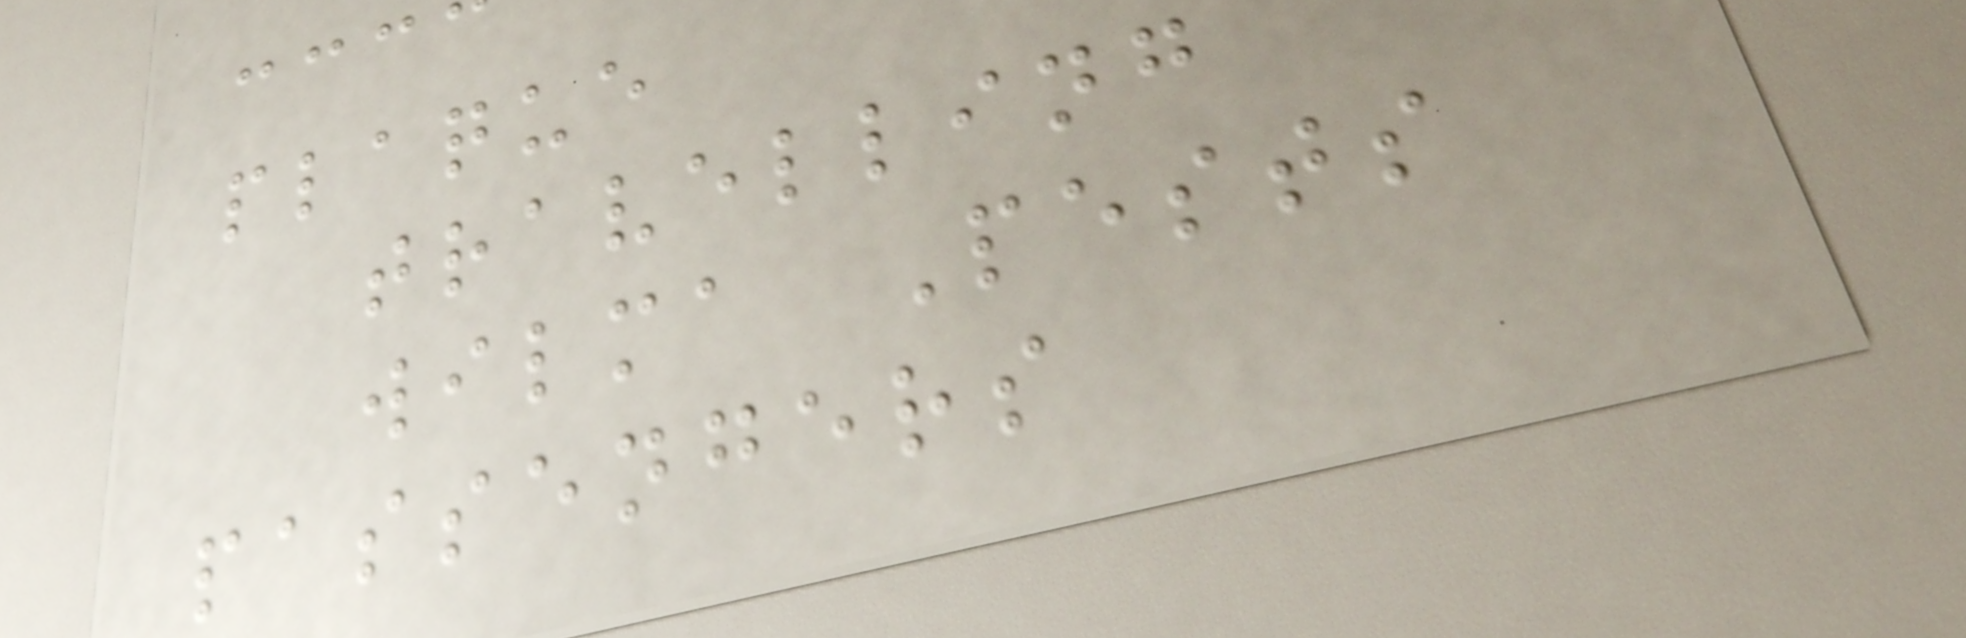plaque
travelling
wilma Pests
passengers
